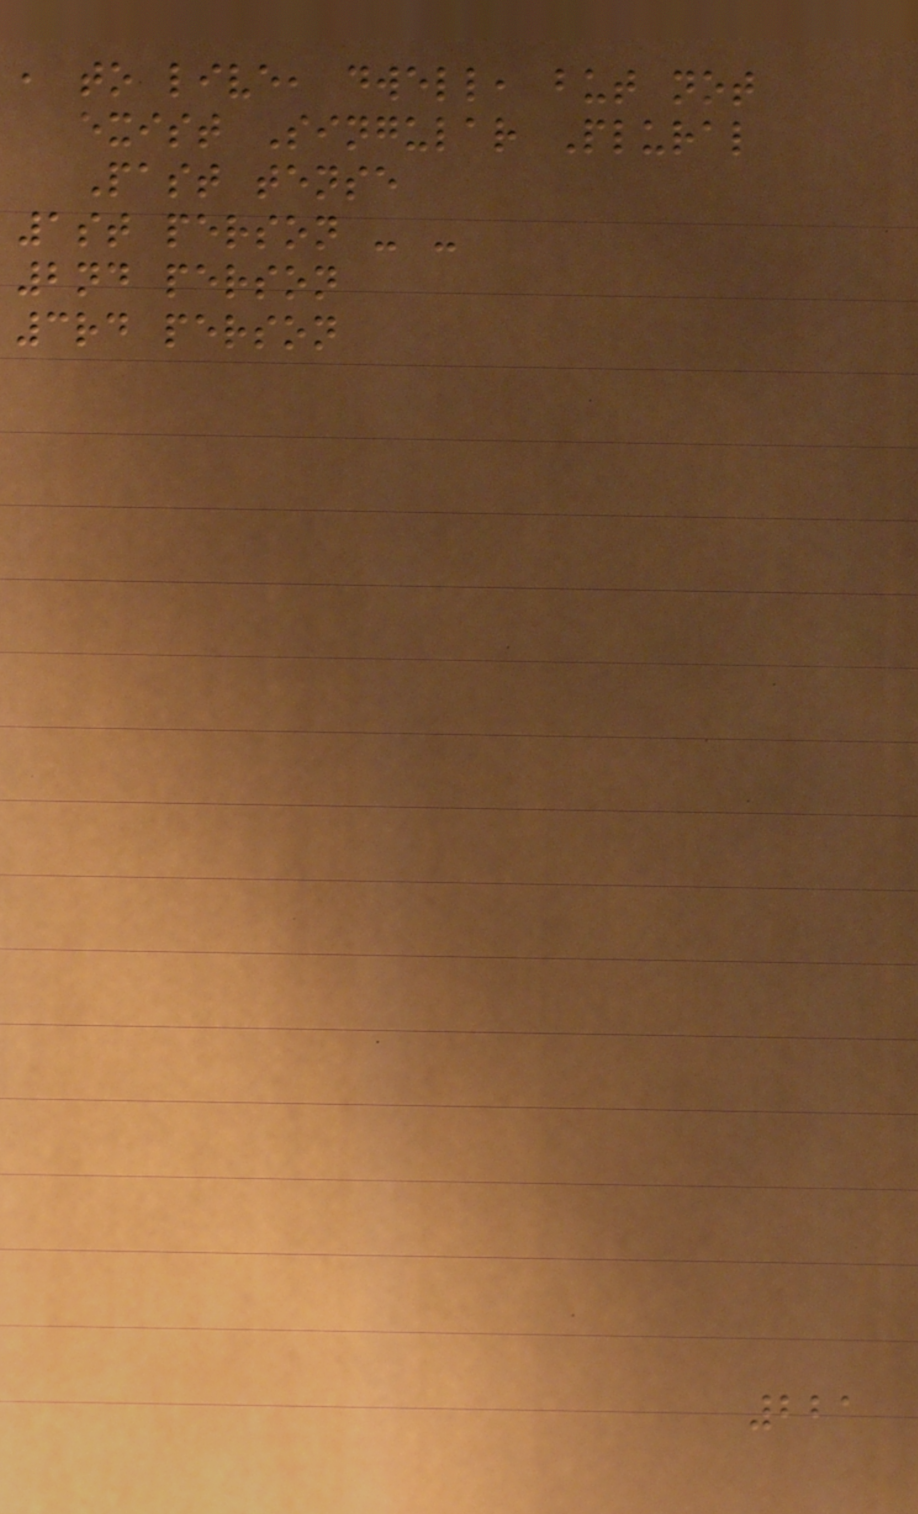, to live, dwell, but not
exist Singular Plural
Past tense
1st person - -
2nd person
3rd person
221
